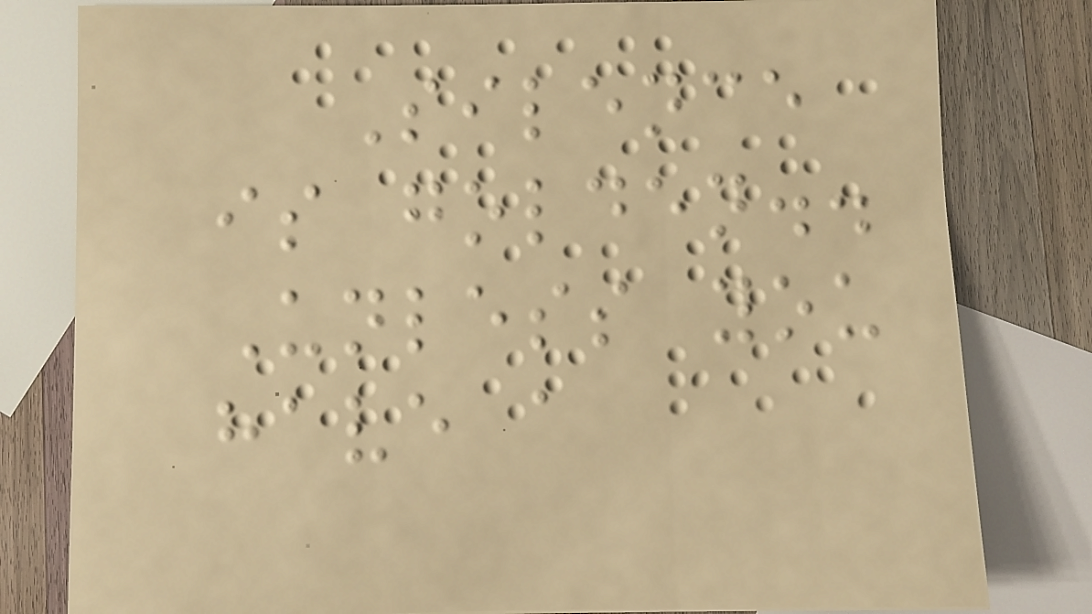Silence
is golden..
Unless you
have a
